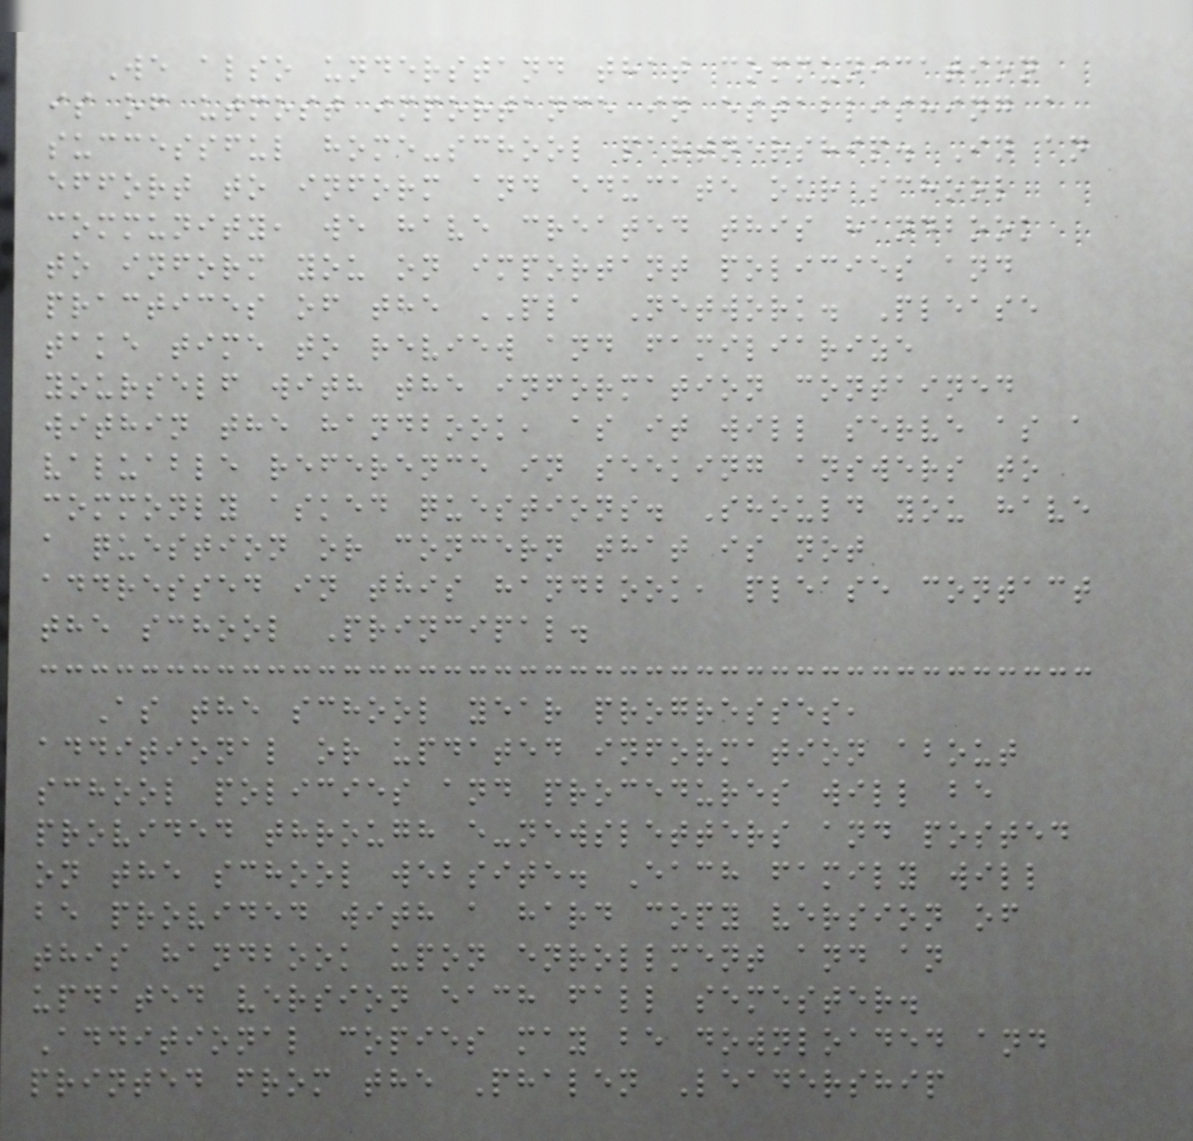We also understand that communication
is of utmost importance in establishing a
successful home-school partnership. In an
effort to inform and educate our school
community, we have created this handbook
to inform you on important policies and
practices of the PLA Network. Please
take time to review and familiarize
yourself with the information contained
within the handbook, as it will serve as a
valuable reference in seeking answers to
commonly asked questions. Should you have
a question or concern that is not
addressed in this handbook, please contact
the school Principal.
As the school year progresses,
additional or updated information about
school policies and procedures will be
provided through e-newsletters and posted
on the school website. Each family will
be provided with a hard copy version of
this handbook upon enrollment and an
updated version each fall semester.
Additional copies may be downloaded and
printed from the Phalen Leadership
